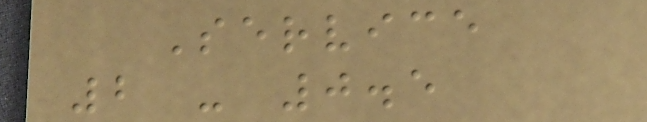Service
2 - 0.5
